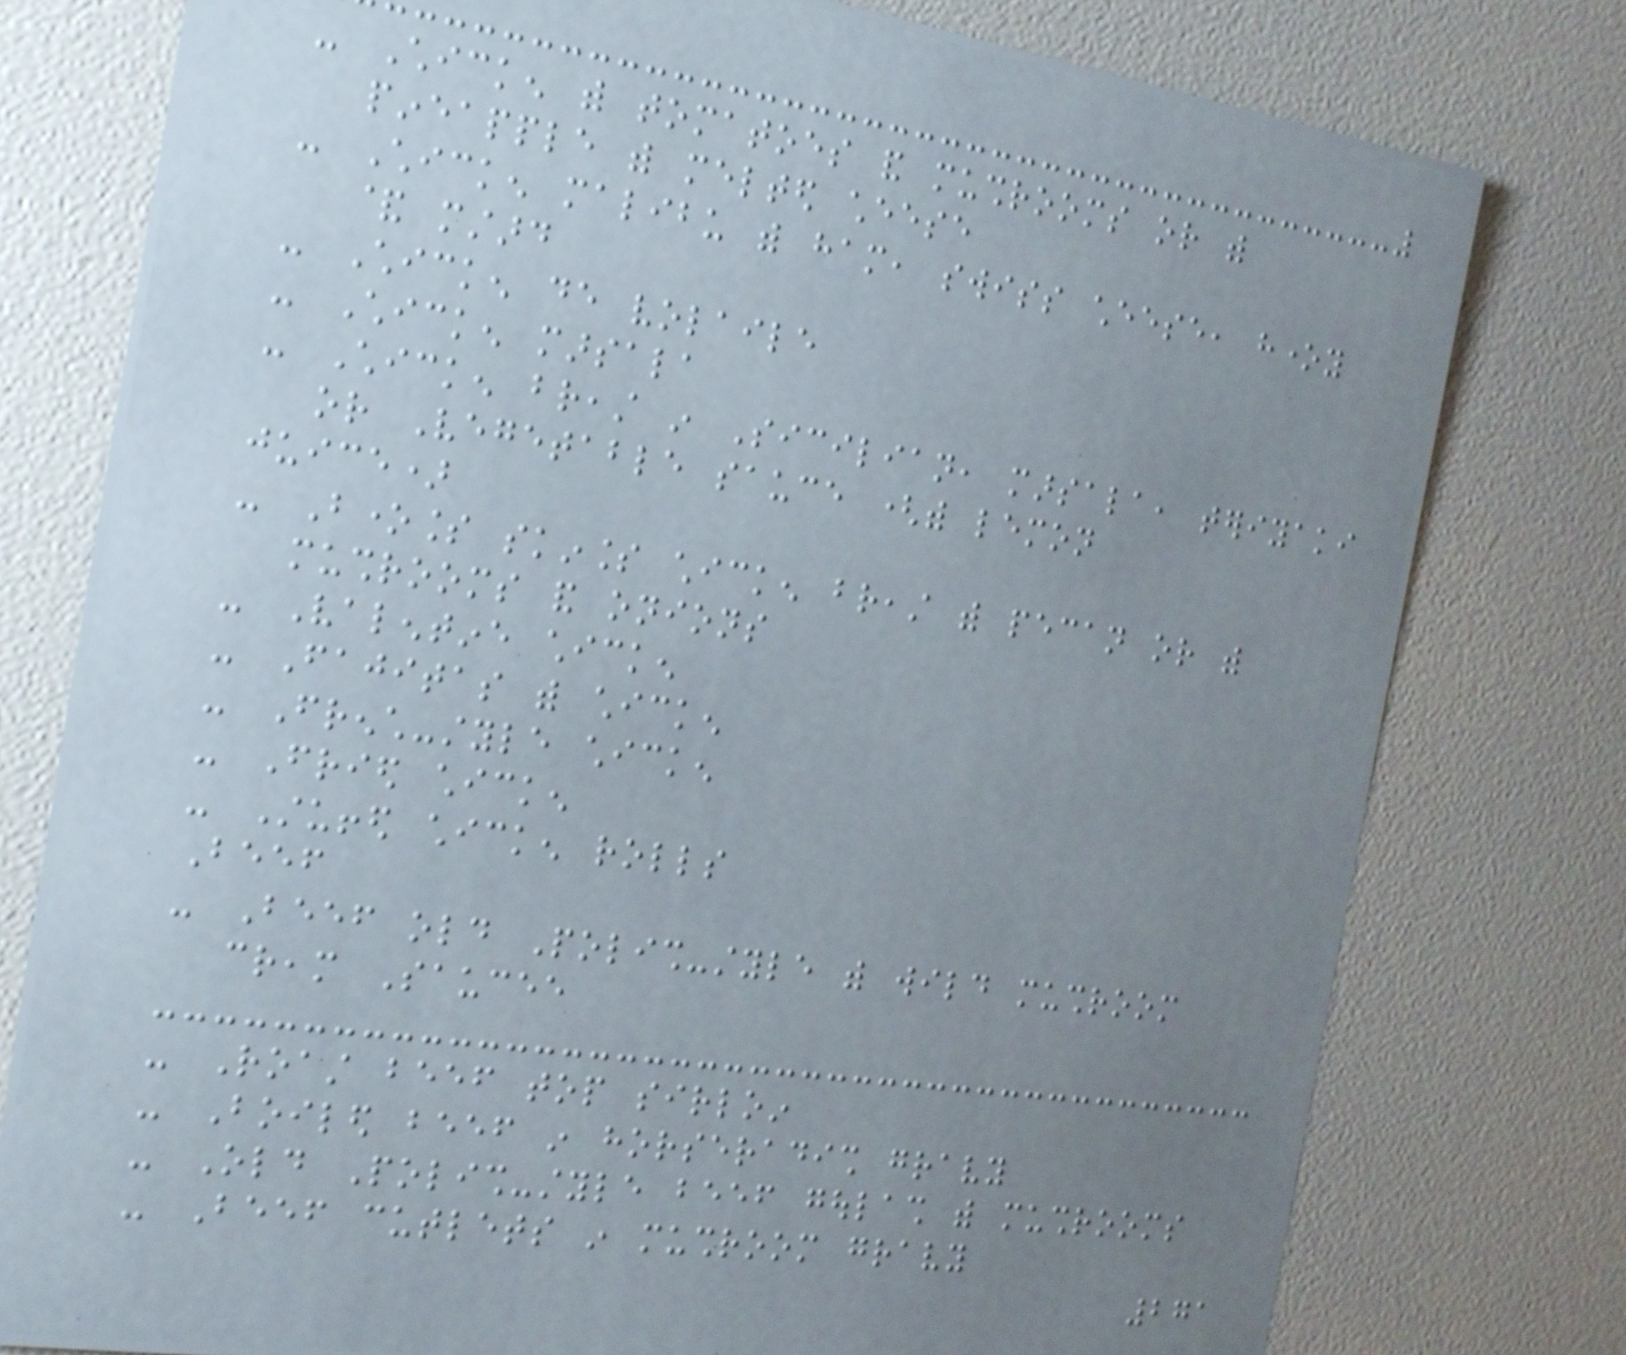- Chicken with tomatoes and mushrooms or with
pineapple with melted cheese
- Chicken malibu with ham, swiss cheese, honey
& mustard
- Chicken de volaile
- Chicken marsala
- Chicken breast in Sicilian, marsala, teriyaki
or Vegetable sauce (with lemon
juice)
- Boneless skinless chicken breast with pecan or with
mushrooms and onions
- Valentine chicken
- Fajitas with chicken
- French-style chicken
- Fried chicken
- Stuffed chicken rolls
Beef
- Beef old Polish-style with wild mushroom
cream Saucee
- Roast beef top sirloin
- Boiled beef in horseradish gravy
- Old Polish-style beef goulash with mushrooms
- Beef cutlets in mushroom gravy
271
